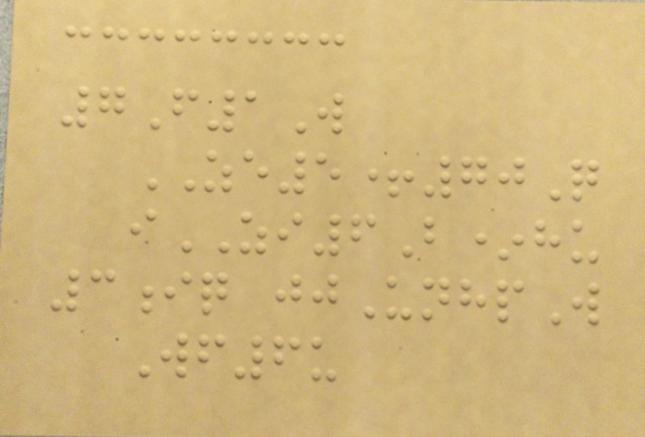7F1W
ZE5+70Q
iZI6B*hu
3iq jjUnhpW
Wf6u
